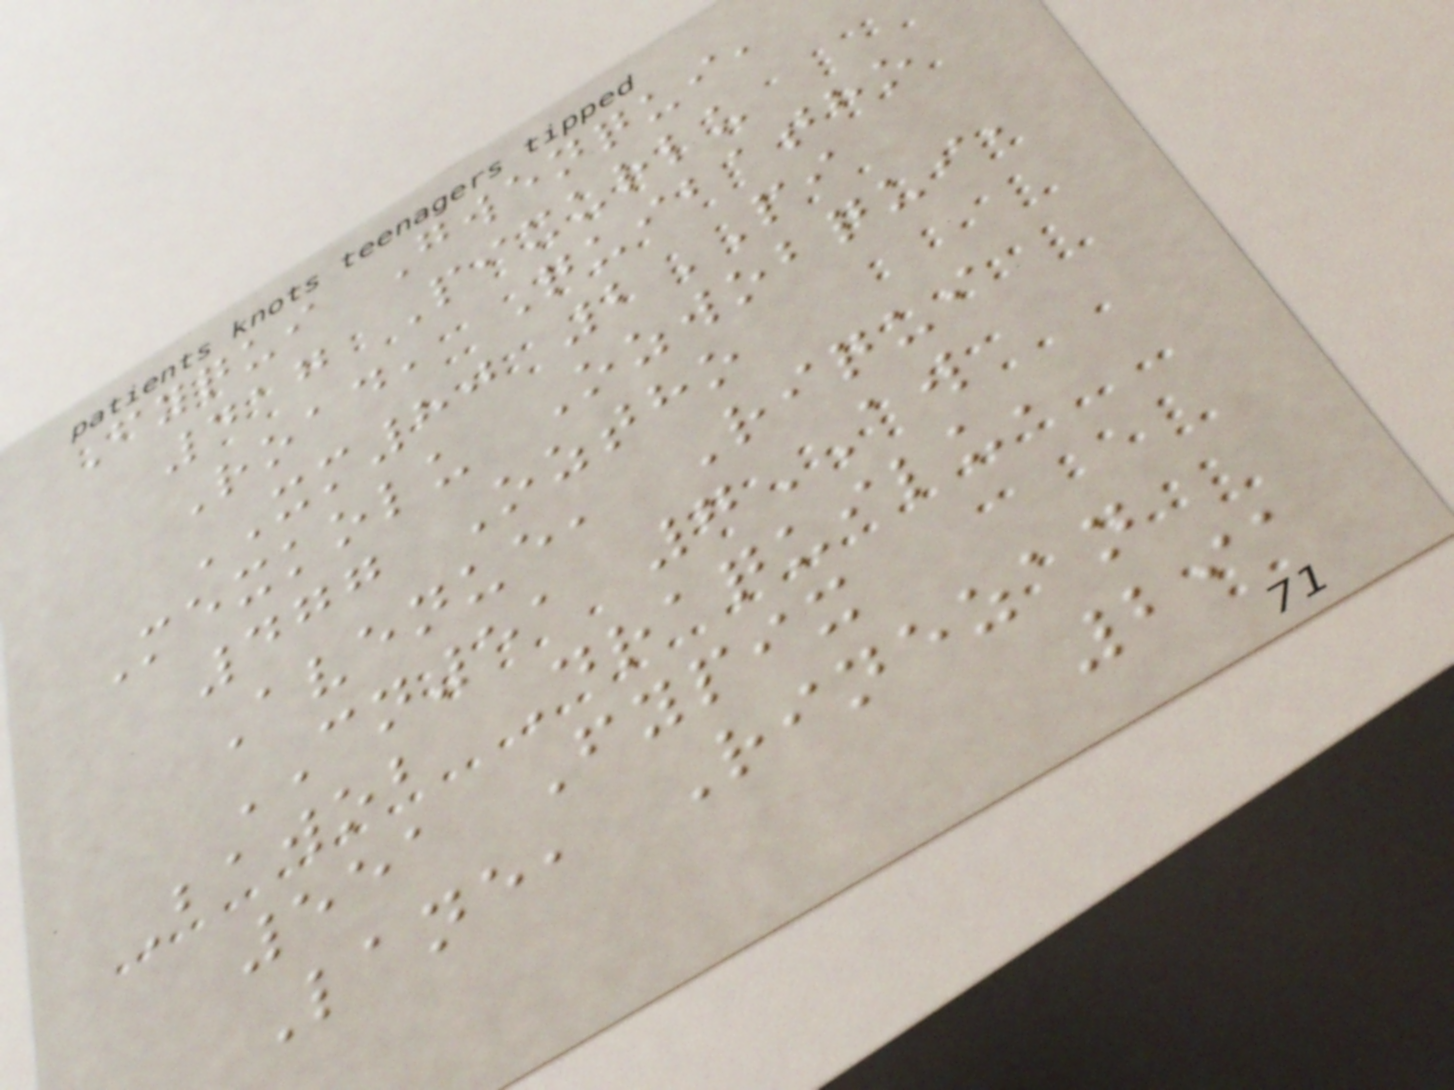Fyqui Gwenqui,
417 Pixurlu
Road, Quibatho
XM80 2PI
Mexkolu Ozwobqui,
477 Oztho
Avenue, Riqui
CN51 7AW
Bawob Draquilu,
551 Fypix
Lane, Rinezan
291
